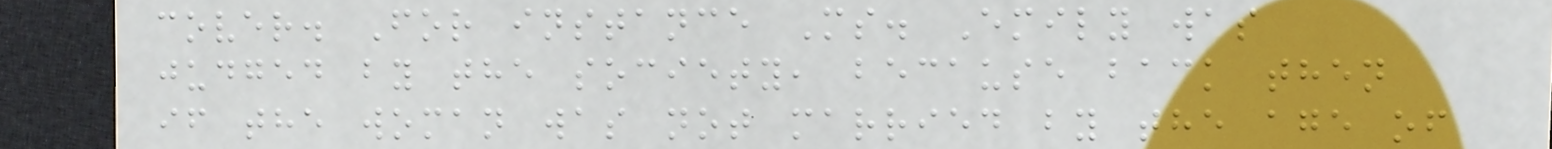cover. For instance Ms. Emily was
judged by the society, because back then
if the woman was not married by the age of
